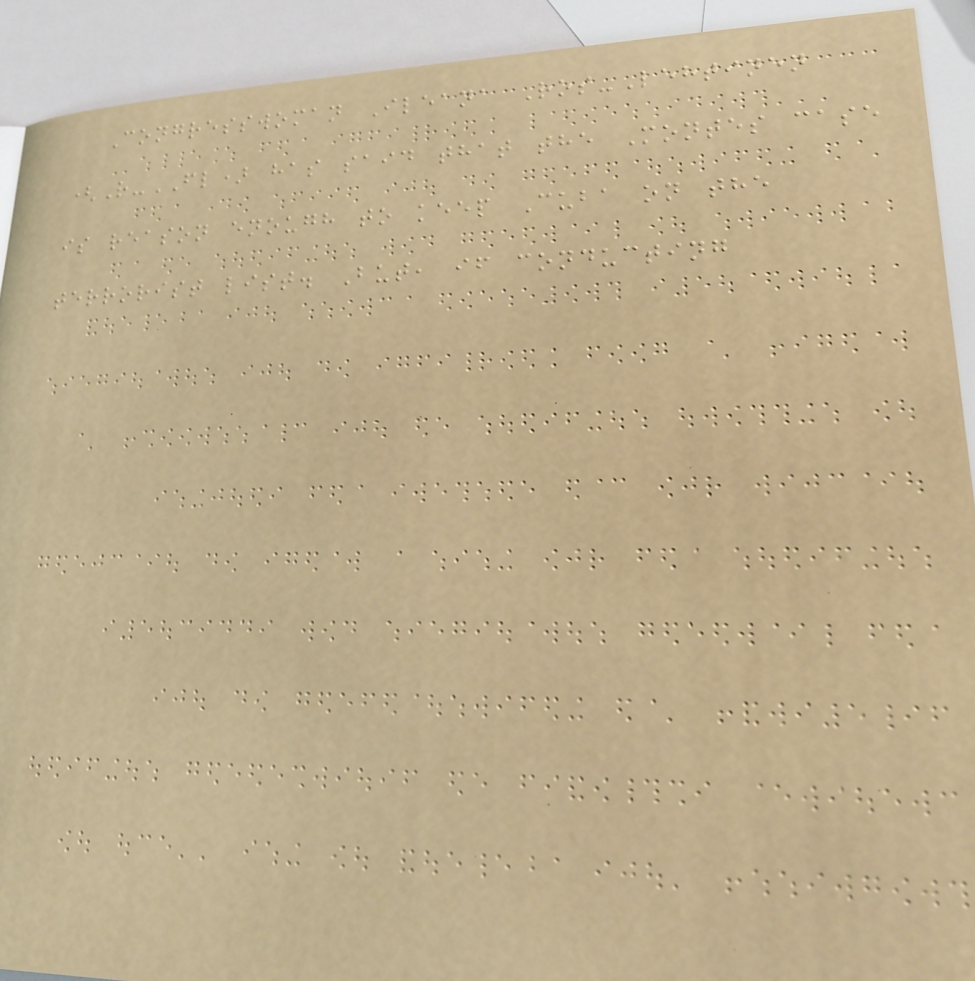Congresswoman Ileana Ros-Lehtinen
(R-FL) has said that the Montes case
is reason enough to keep Cuba on the
terrorist list. But, if conducting
